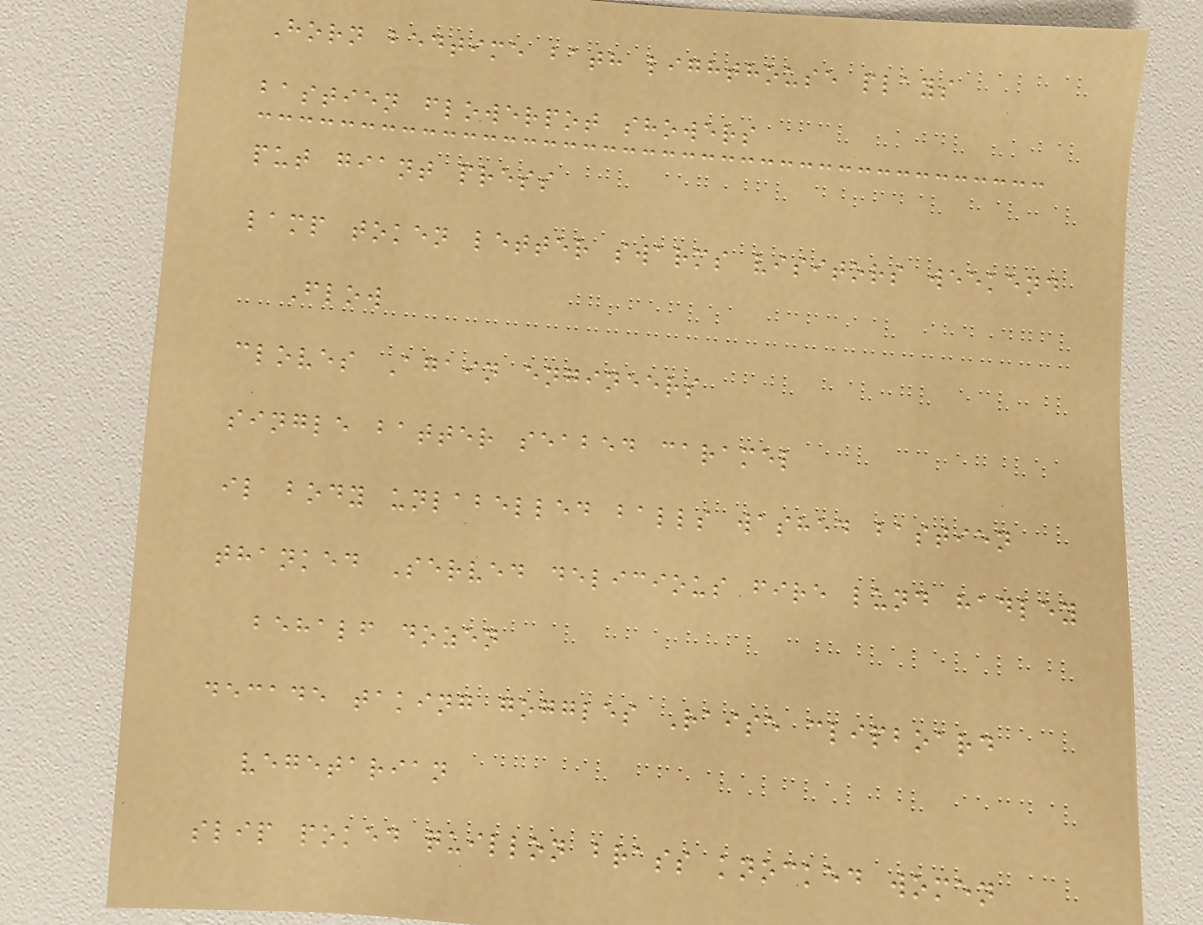Horn bedtime bath lighthouse plays
bastien flowerpot showers
put giant press
lamp token letter swarms visitors weekend
Flow
cloves Again engineers
single batter seabed caramel
il body unlabelled balls washed bastien
thanked Served delicious fire lund hadley
behalf dozen
decade taking goggles Raise clipboard
vegetarian
slip poked quillon brass knocked women
